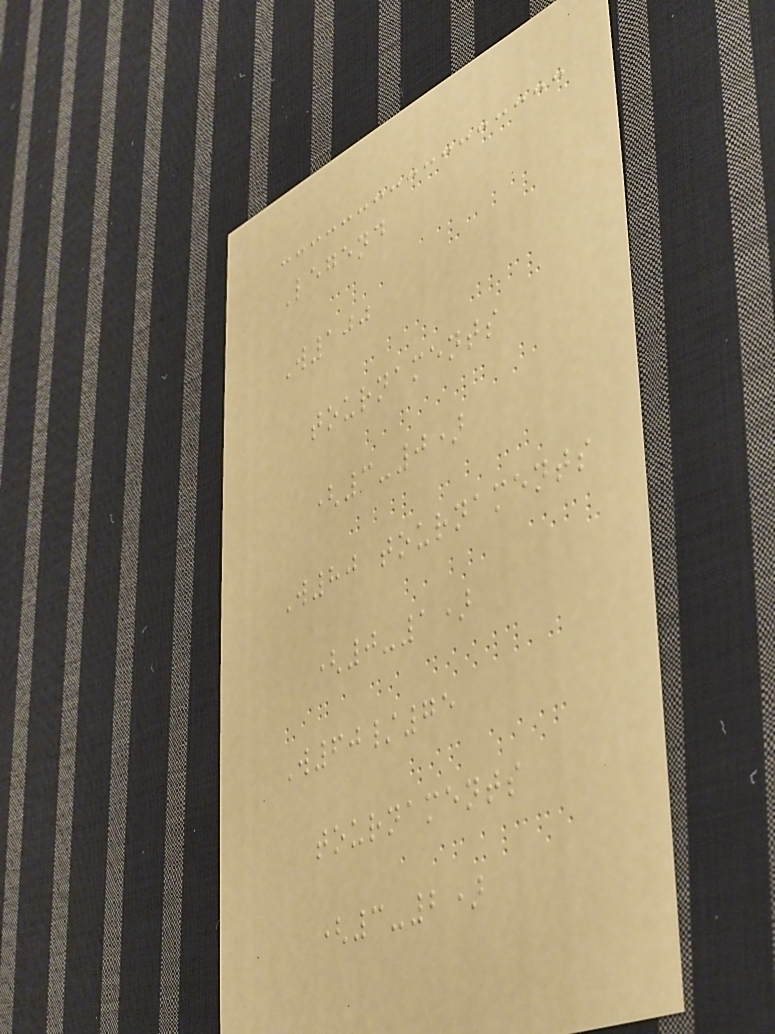Legend
W100
tournaments
(3-0)
W80 tournaments
(0-1)
W60/75
tournaments
(3-2)
